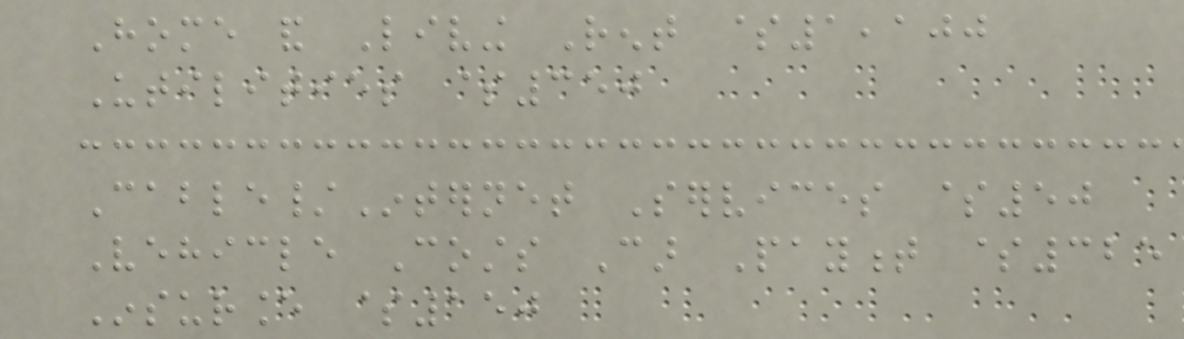Home and Living Rent $1,100
Utilities $350
Cable/Internet Services $50
Vehicle Costs Car Payment $325
Insurance $150
